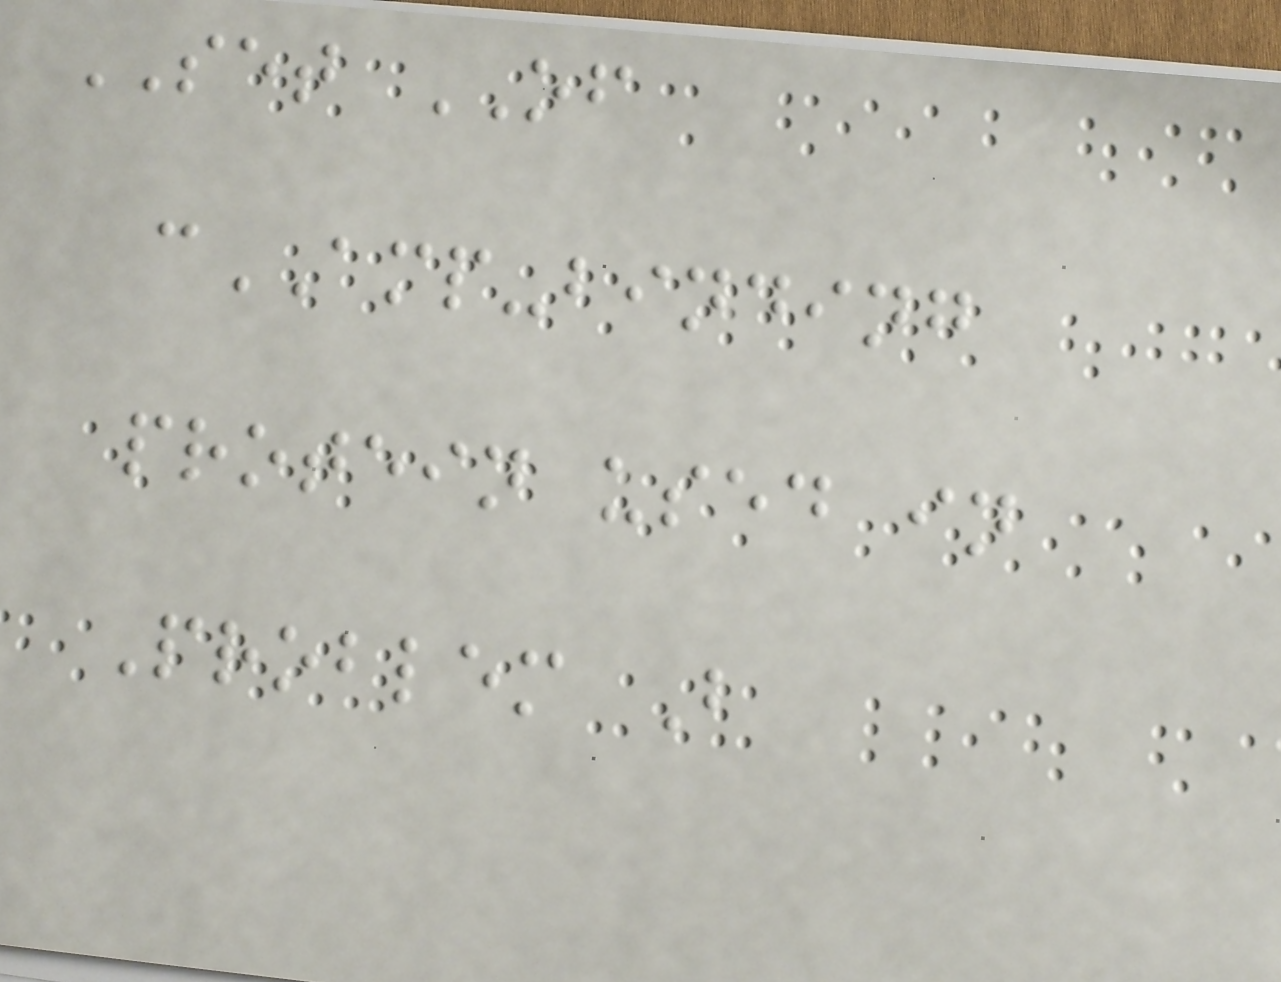SET OF
cAMP-binding
protein used in
Problem B
